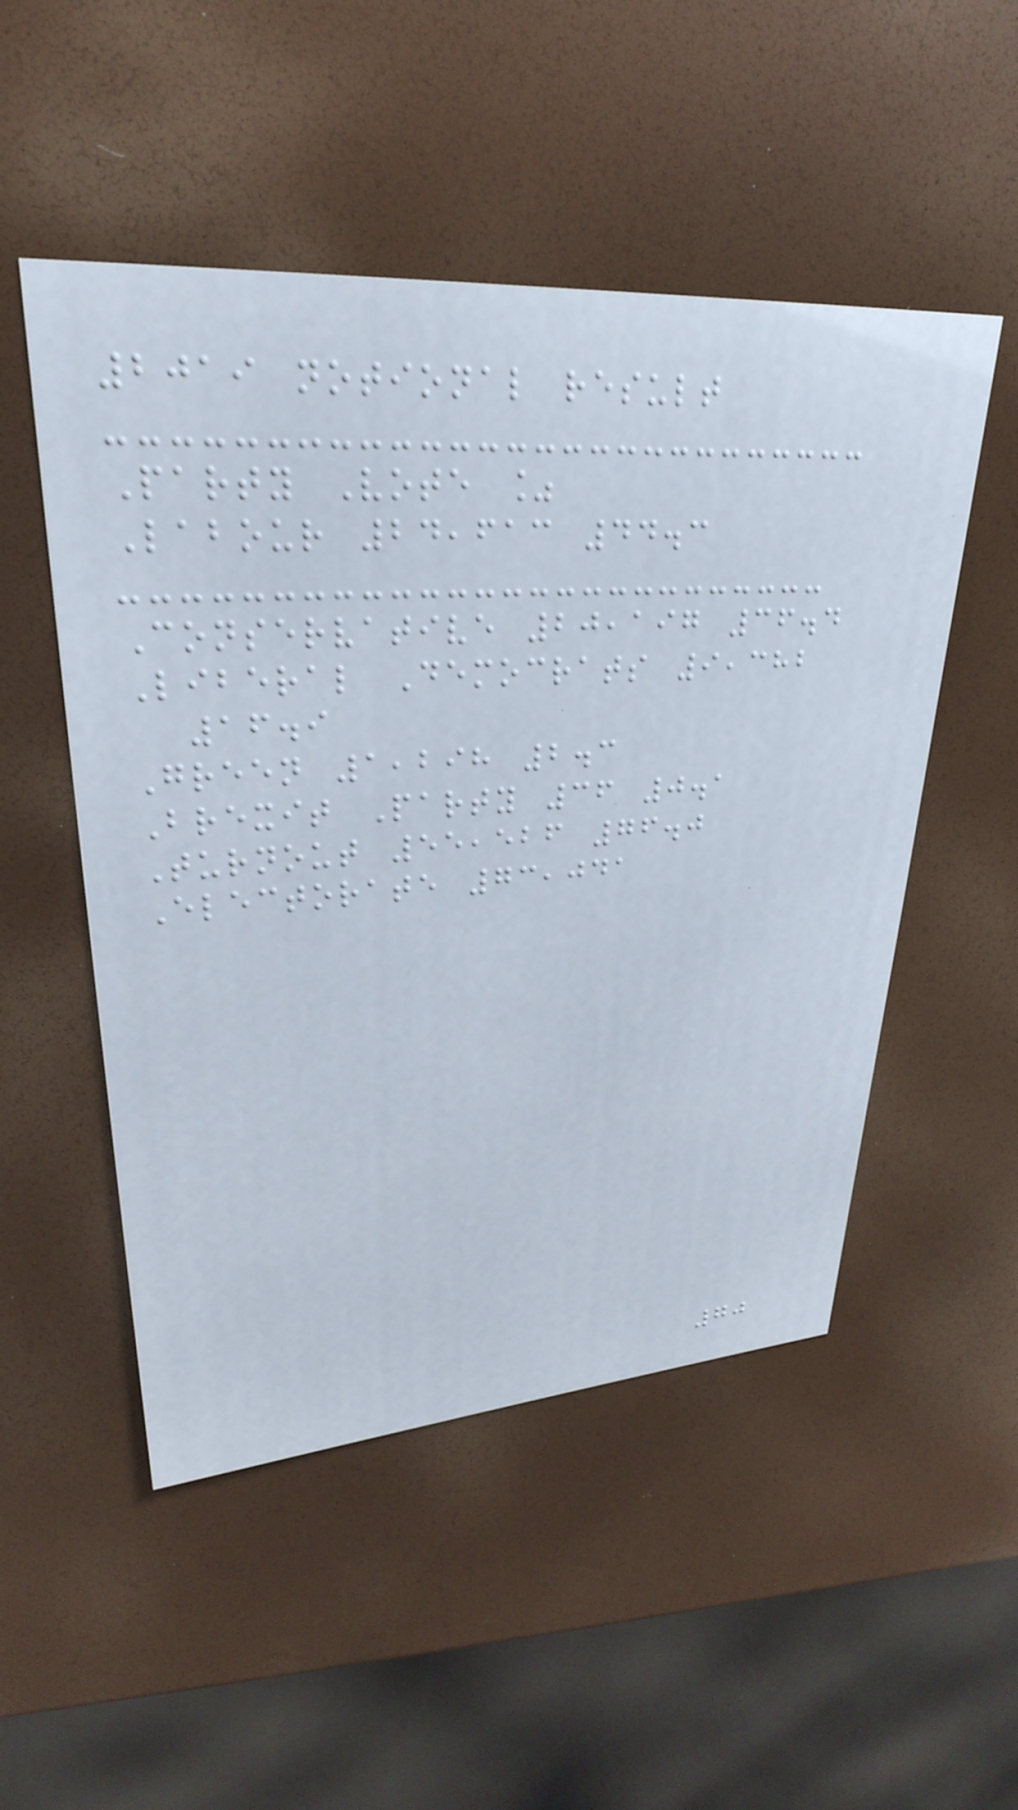2019 notional result
Party Vote %
Labour 24,613 44.3
Conservative 20,197 36.4
Liberal Democrats 9,382
16.9
Green 1,298 2.3
Brexit Party 36 0.1
Turnout 55,526 76.0
Electorate 73,041
70
